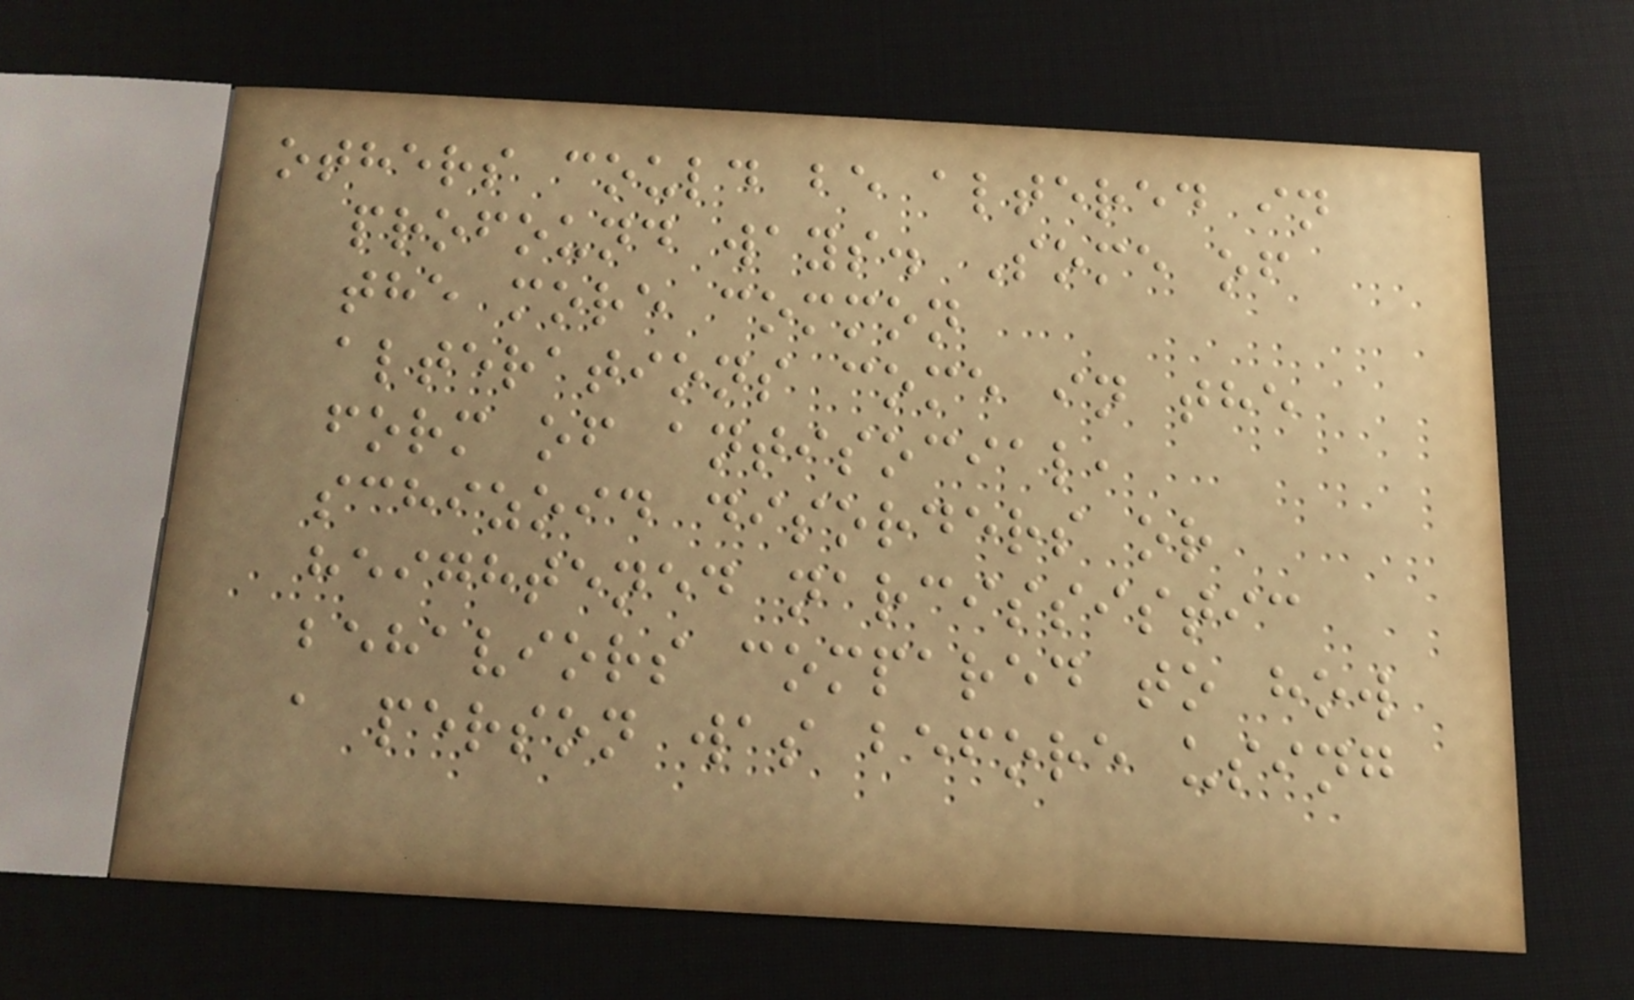others could be altered in
profound ways. Some of
the more common
alterations come in the
form of antisocial,
schizoid disorders or
heightened narcissistic
behaviors compared to how
a person was before using
